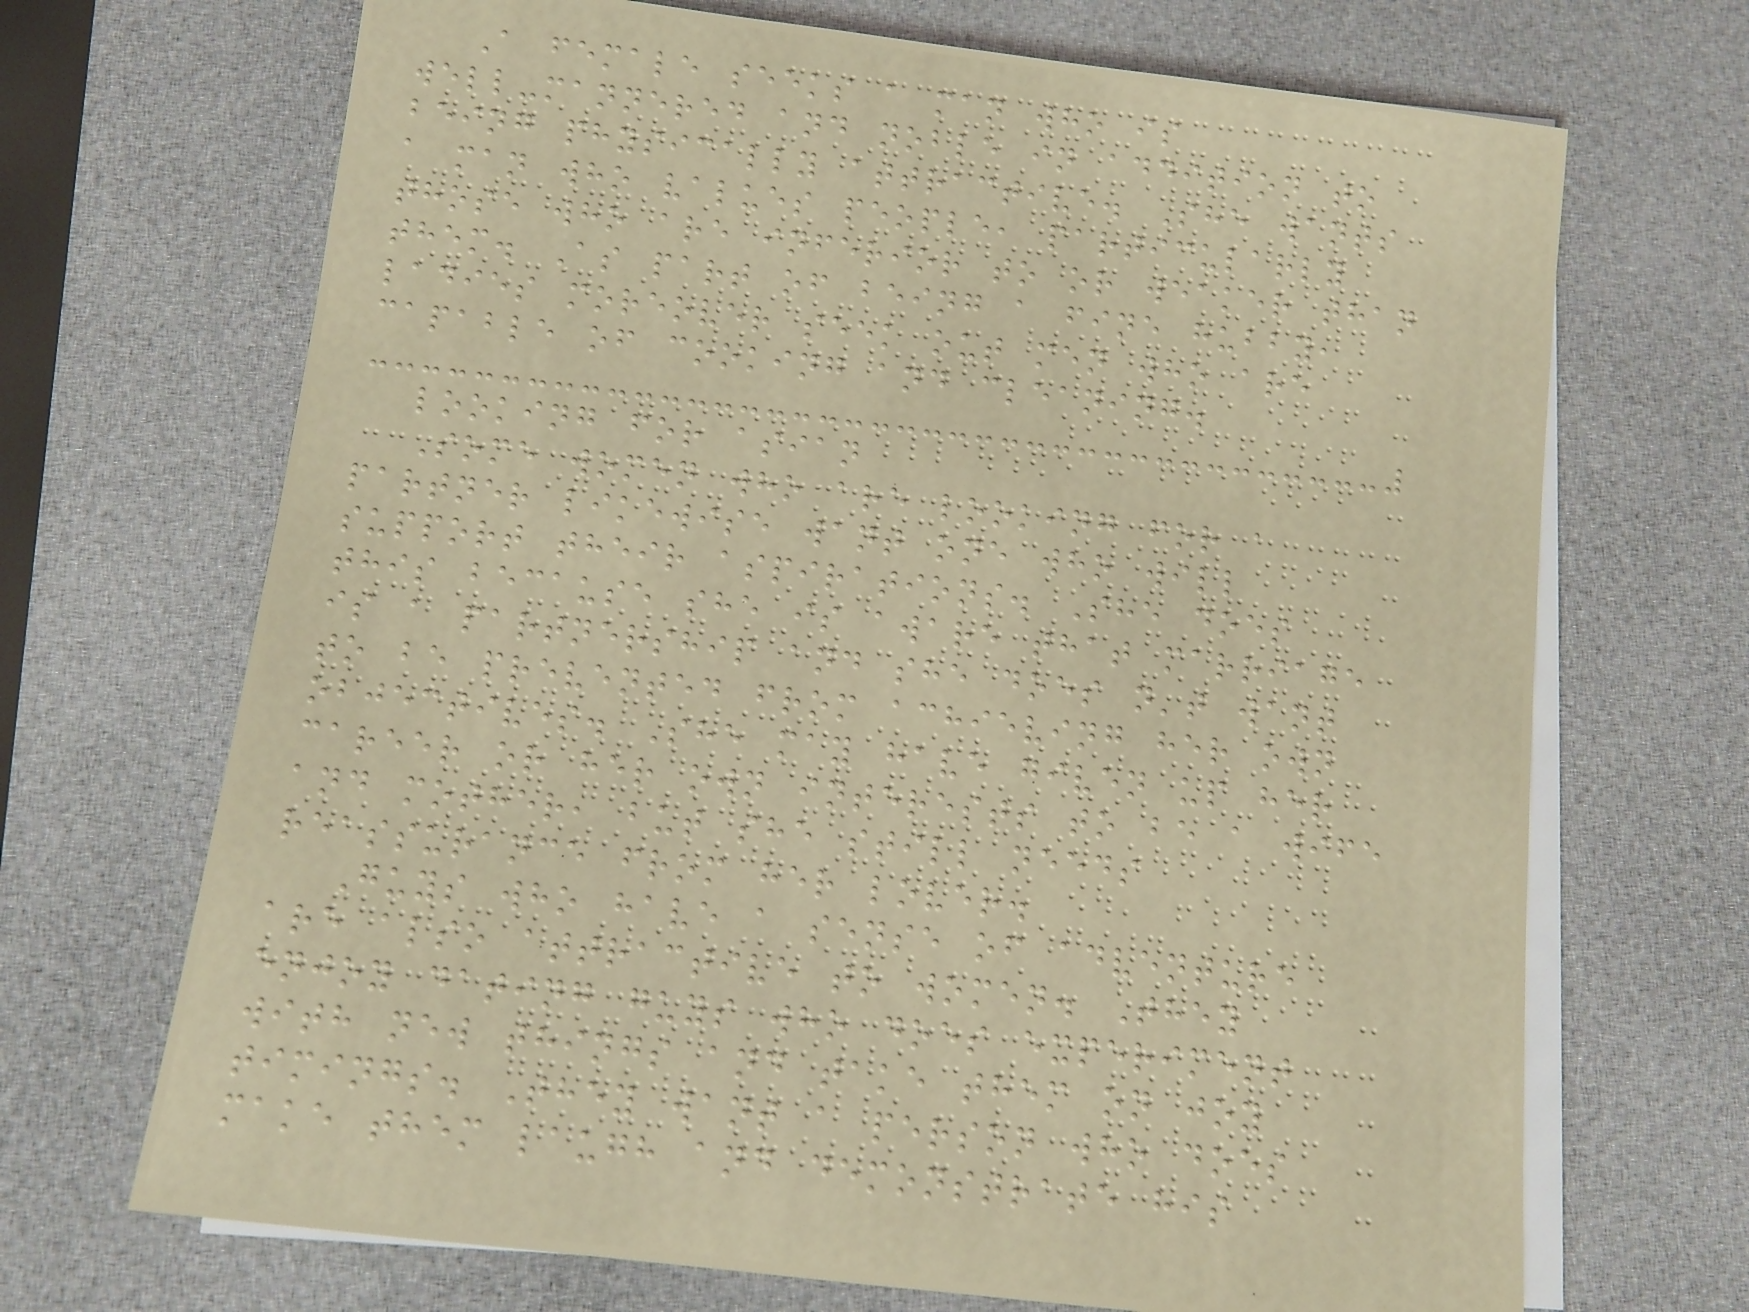A female seeks a man who is
well-mannered and noble in addition to
being physically attractive. She wants
a man who values people, particularly
those who are inferior to or weaker than
them. As part of being a fine hubby,
ladies moreover seek out men who are
capable of cooking and cleaning.
looking for asian
Some women who are looking for a
partner likewise want one who will
support their aspirations. She does
this because she is aware that marriage
is a partnership and she does n't want
to be prevented from achieving her own
objectives. She may have given up her
career or her own interests to be a wife
and mother, but she still needs
reassurance from her lover.
Guys who have a sense of adventure
are also attractive to women. They
enjoy dating guys who does experiment
with new things and take them on joy
timings. They want a person who does
make them laugh and demonstrate his
